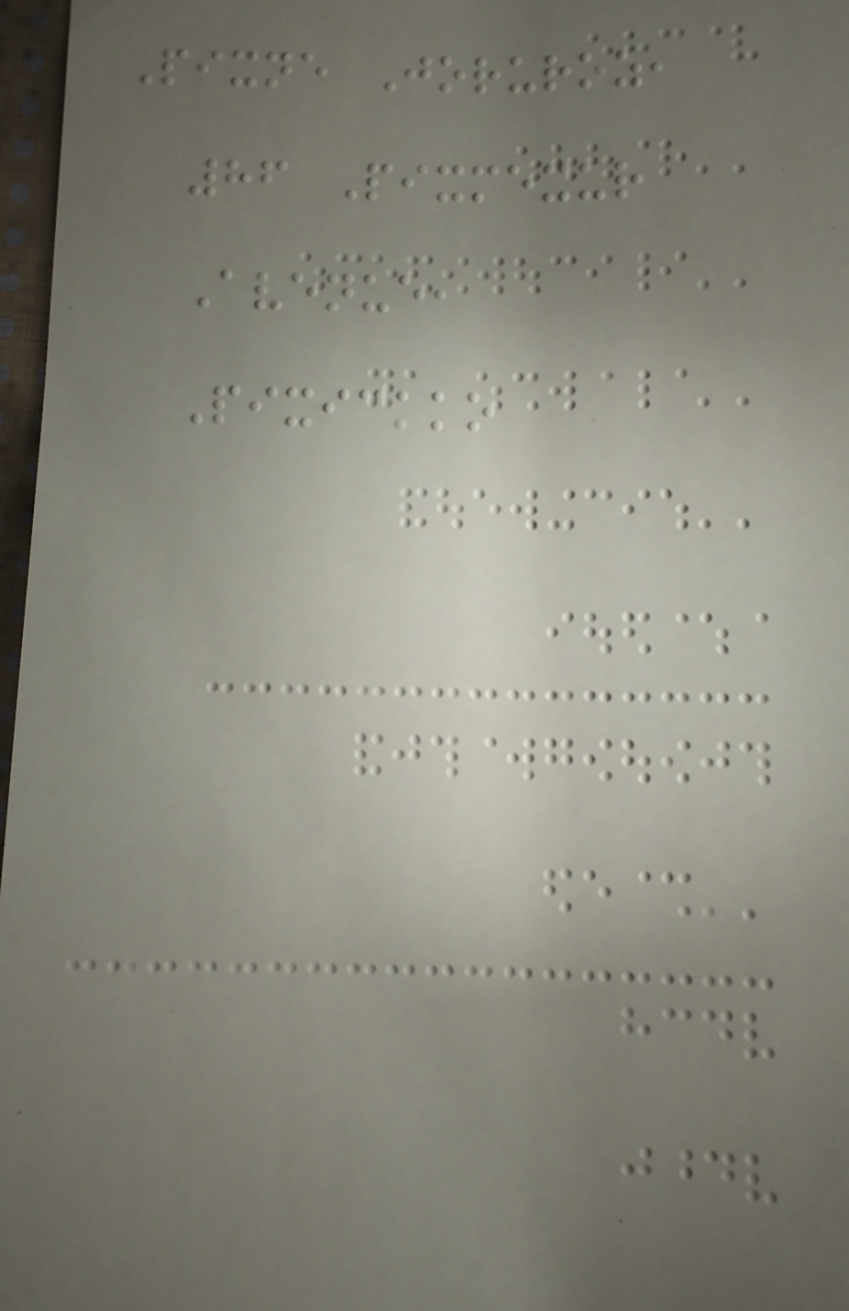Pixne Joruroz,
86 Pixmexur
Avenue,
Pixickko
